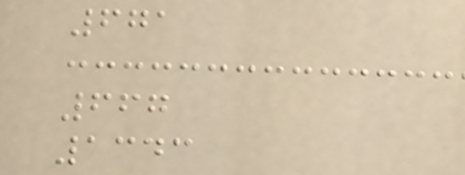671
667
1343
